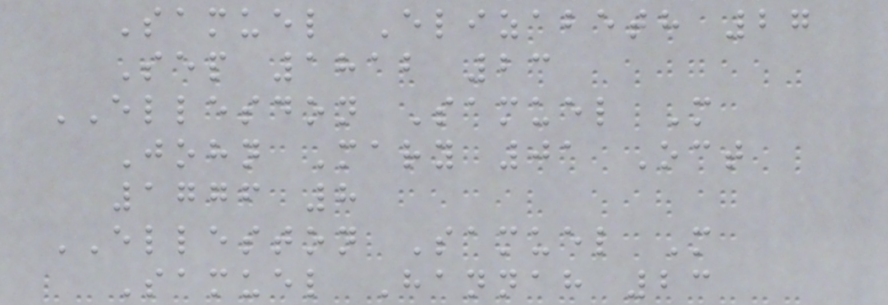Samuel Elizabeth 27
Sep 1812 23
ELLESDON Samuel M
John Mary 01 Oct
1776 8
ELLESTON Samuel M
Samuel Hannah 23
